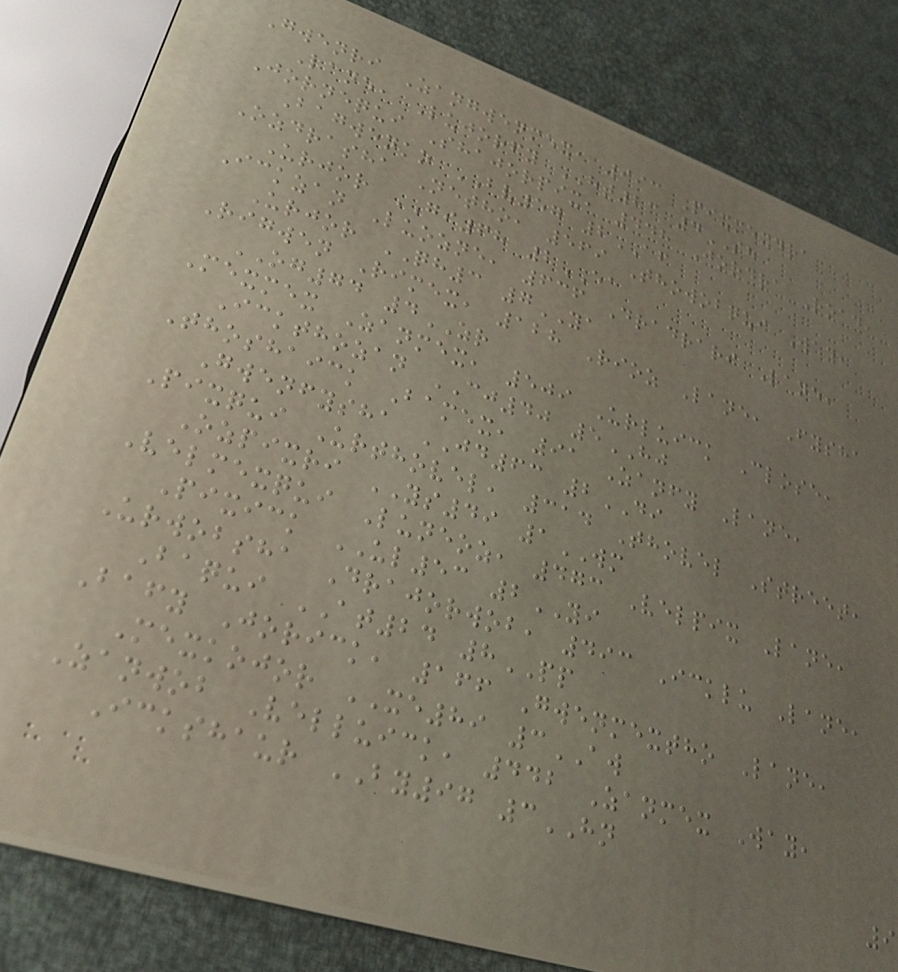Gwenri Zangwenmex, 993 Pixmexdra
Lane, Lujorfy HT23 4SH
Jornequi Shajorpix, 448 Jordra Road,
Bagwenko BV57 2AF
Ozdrasha Netho, 569 Thowobqui Way,
Urjor GI68 2EA
Ickzan Luozne, 636 Dradrari Lane,
Urjor QH3 7YA
Rigwen Rimex, 128 Rioz Lane, Fysha
OG74 4ZR
Mexmex Zanmex, 509 Urluick Close,
Ickthozan CJ40 5HJ
Thoshaick Bamex, 91 Zanfy Lane,
Gwenfysha JD63 2DI
Pixqui Urthovel, 314 Thovel Street,
Ozpixri YS49 1WM
Velmexqui Luneoz, 473 Velpix Lane,
Pixick UL53 2YI
Urwobsha Drajorwob, 493 Icklu Lane,
Baqui AT24 8PP
Bafy Jorick, 166 Gwenmextho Lane,
Mexkojor XE89 3AW
Zanwob Velluick, 442 Zanmex Way,
Ickshaur BY97 3HN
9
